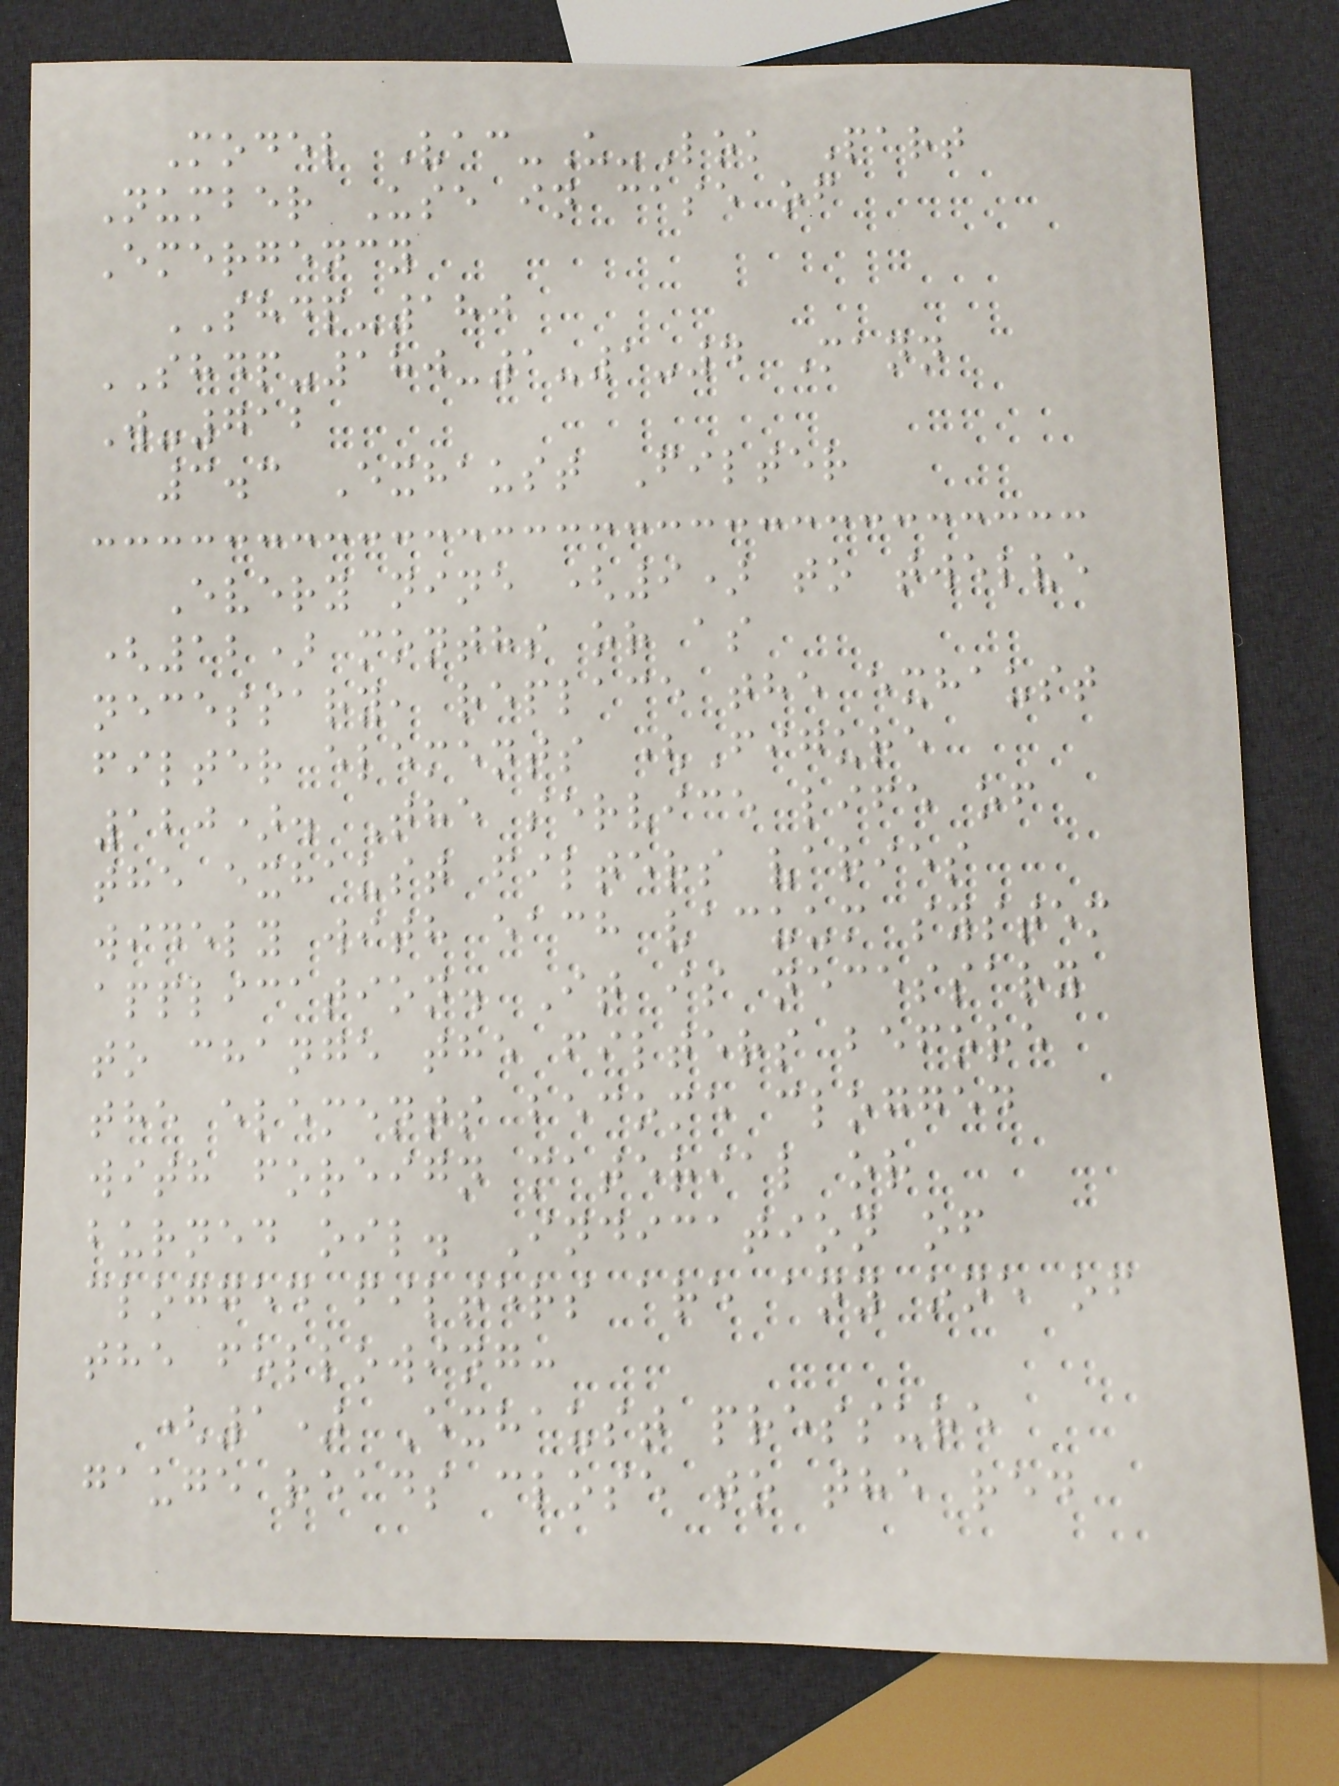Model Vac-U-Lok Part
Number Use in case of
Emergency
SHDP-180
SHDP-180-1-1-4 Mann
W-712
3.3 Exhaust Filter
Every nine (9) to twelve
(12) months or as
necessary, replace the exhaust
filter elements (Figure
120). The service life of
the exhaust filters varies
widely with each vacuum system
application. It is necessary
to change the filters before
the elements become clogged
with foreign material or
burned oil. Indication of
clogged filters are any one of
the following:
(1) Exhaust pressure
gauge reads close to the red
